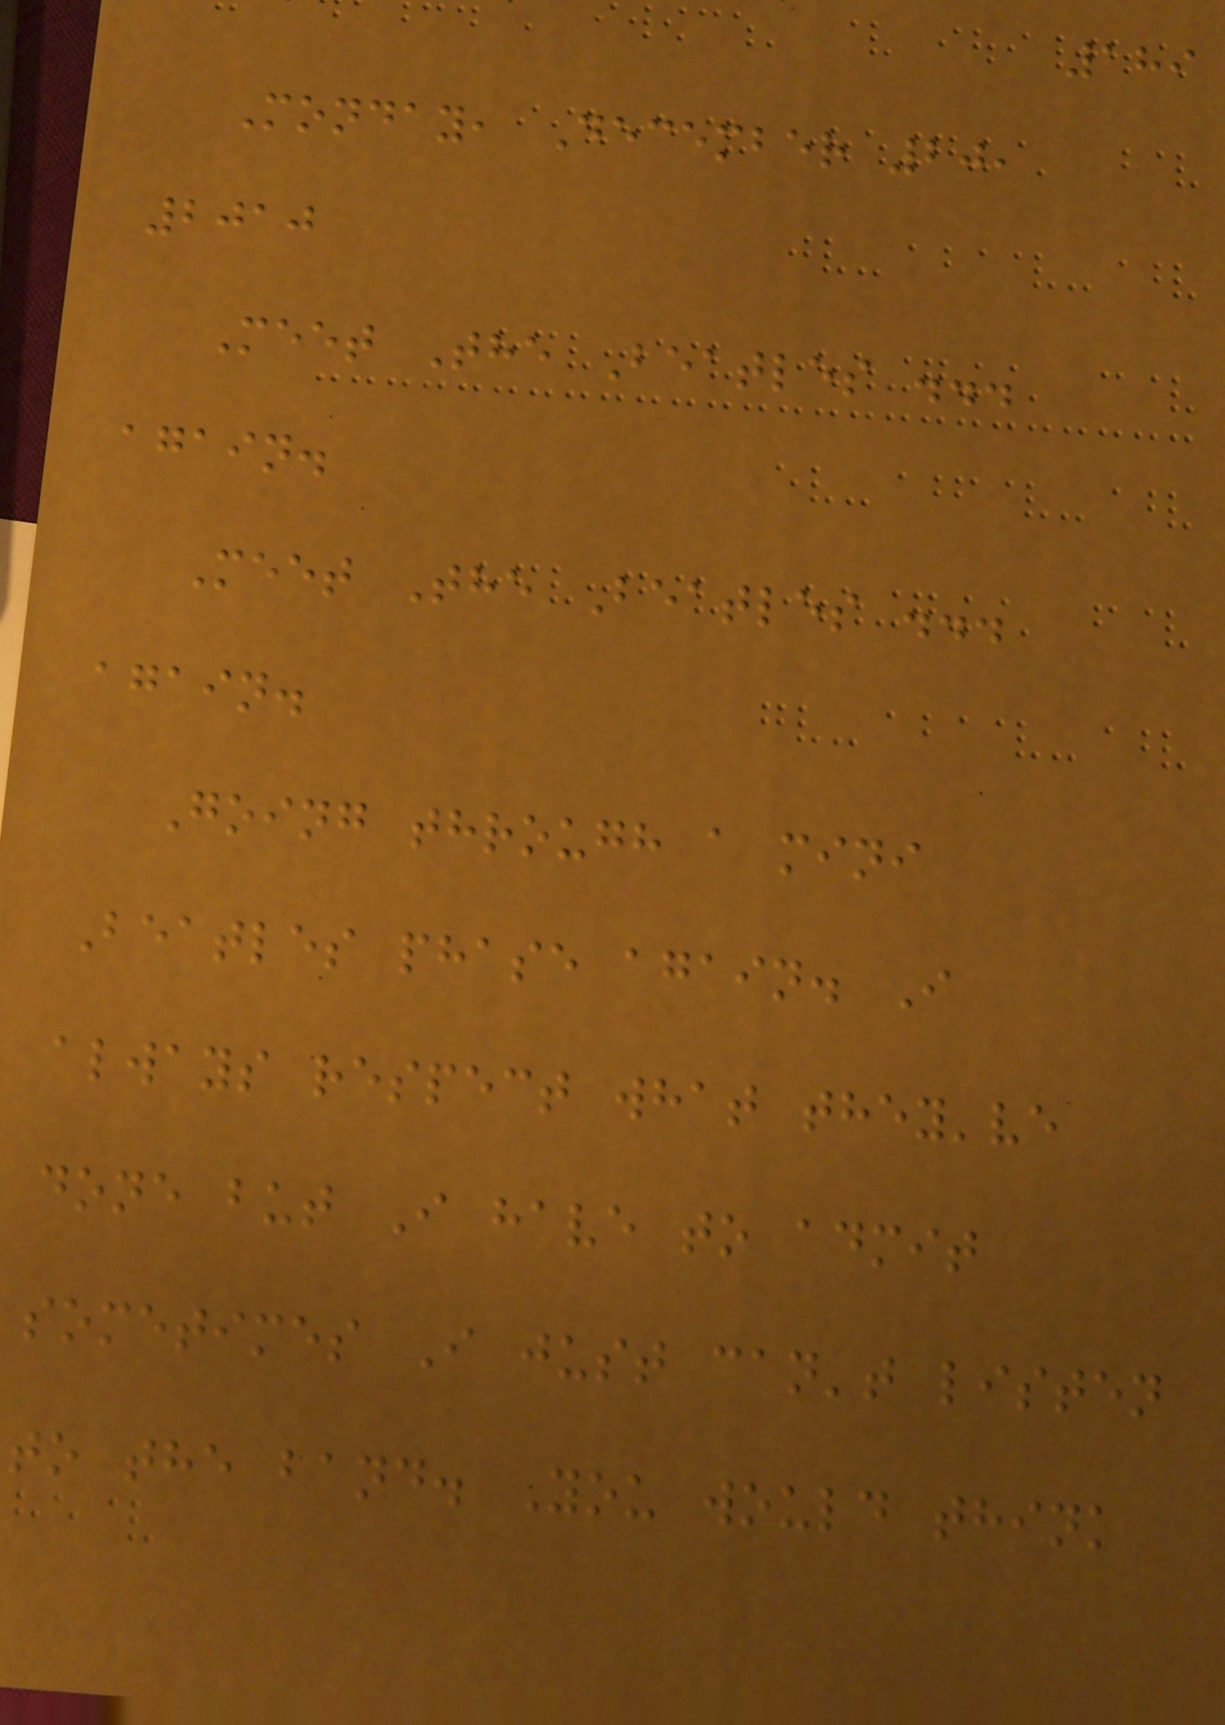189
Monday, December 20,
2010
Meet The Beatles ...
again.
Meet The Beatles ...
again.
Going through a mini
Beatles phase again. I
always respect what they've
done but I have to admit
sometimes I just can't listen
to the band. You would think
